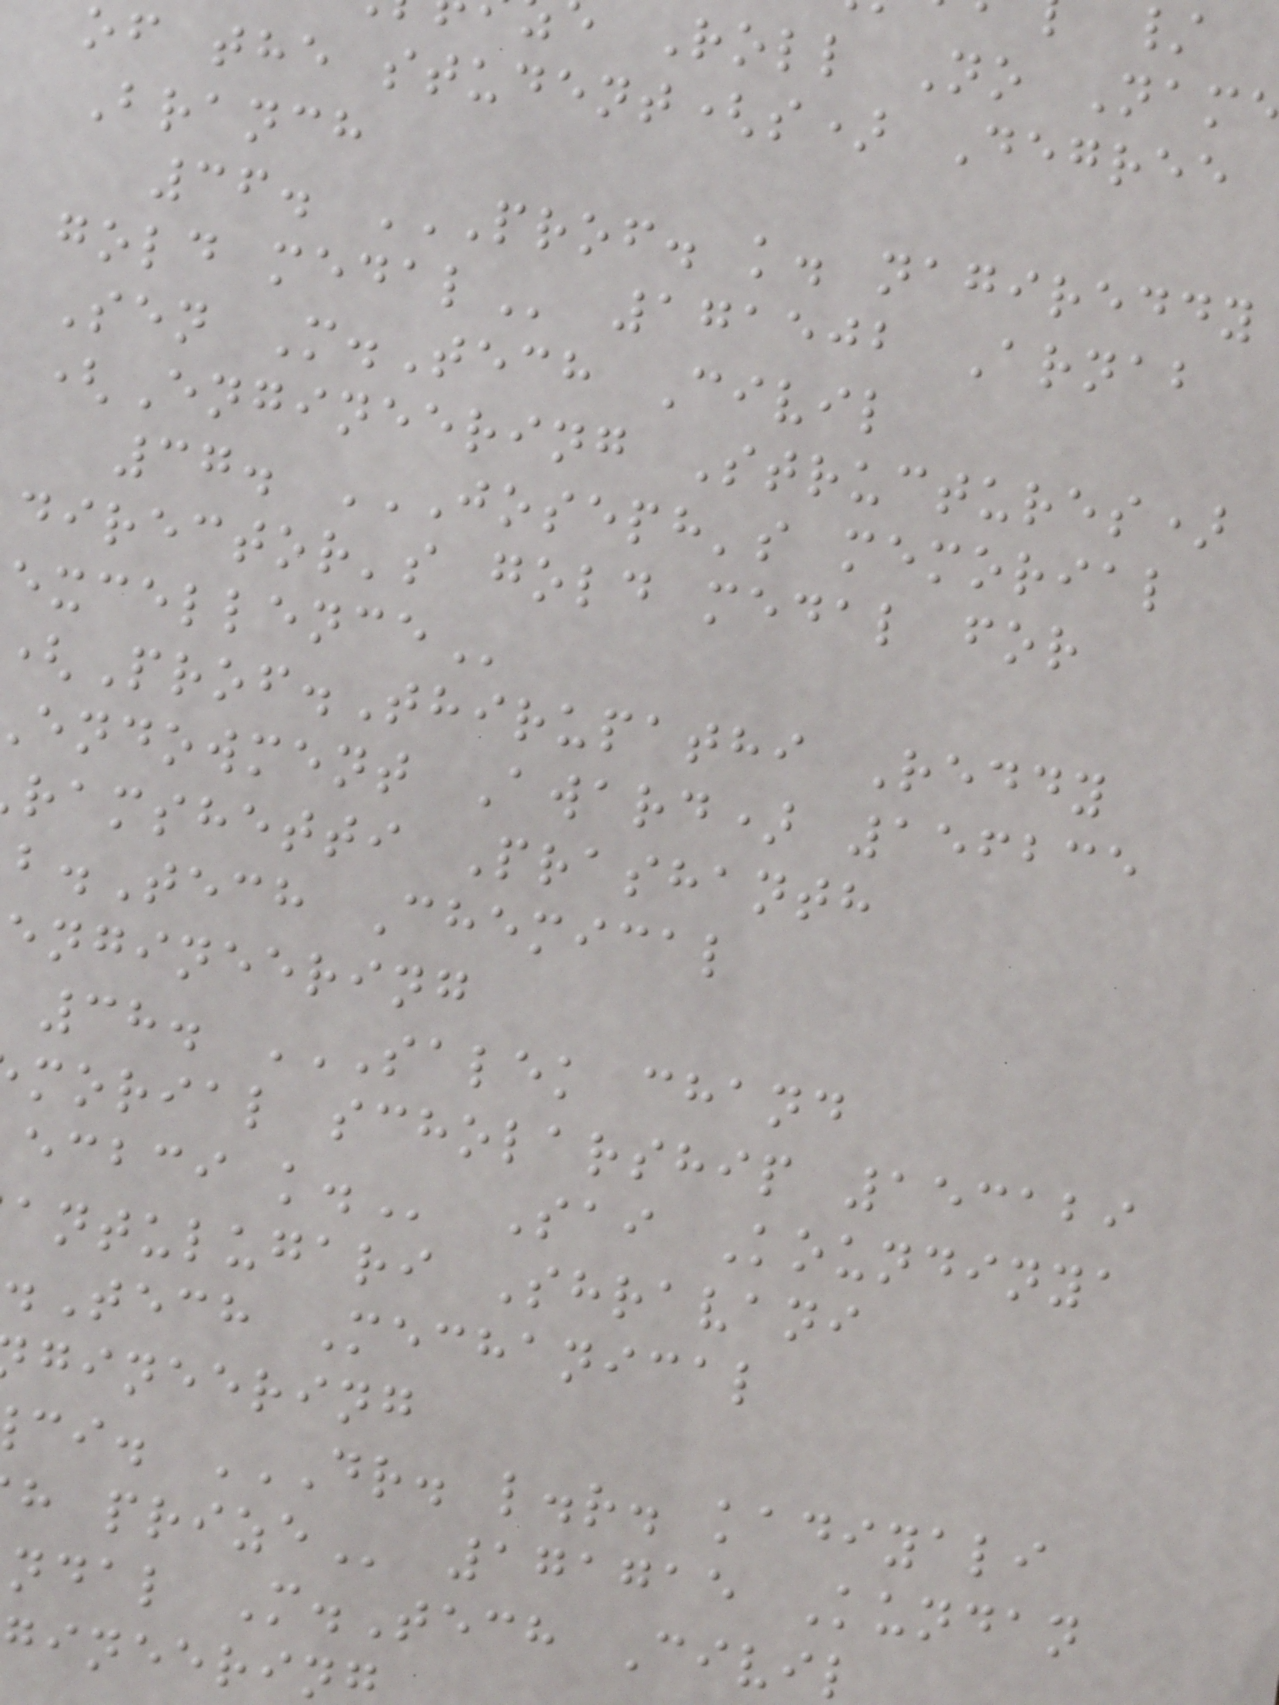Roll No Nam
of the student(s) Degree
Branch
36. PROF. K. NAGIREDDY
Sen M.Tech Civil
(Engineering Structures)
37. JOSEPH'S MEMORIAL
director's gold medal for
Prof.Thirupathi Reddy
endowment Award) 156235
ramshetti Prashanth
.Tech Chemical
engineering
38. SALEK CHAND
morial scholarship 153129
antulugari Shravani
.Tech Mechanical
gineering
ndal M.Tech Civil
